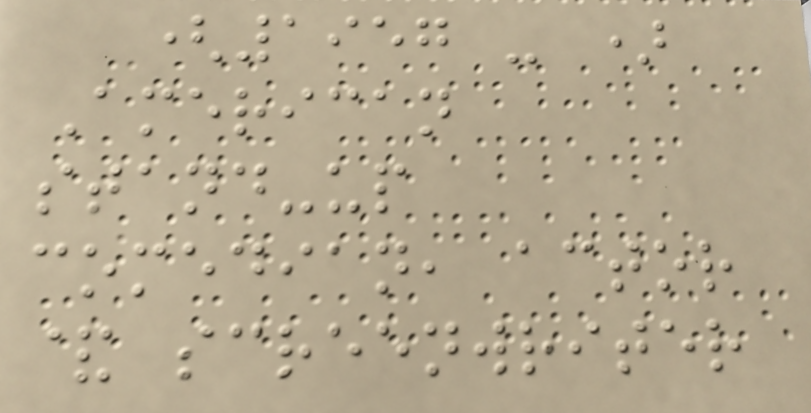(1957 - )
American
stand-up
comedian, actor
& screenwriter
